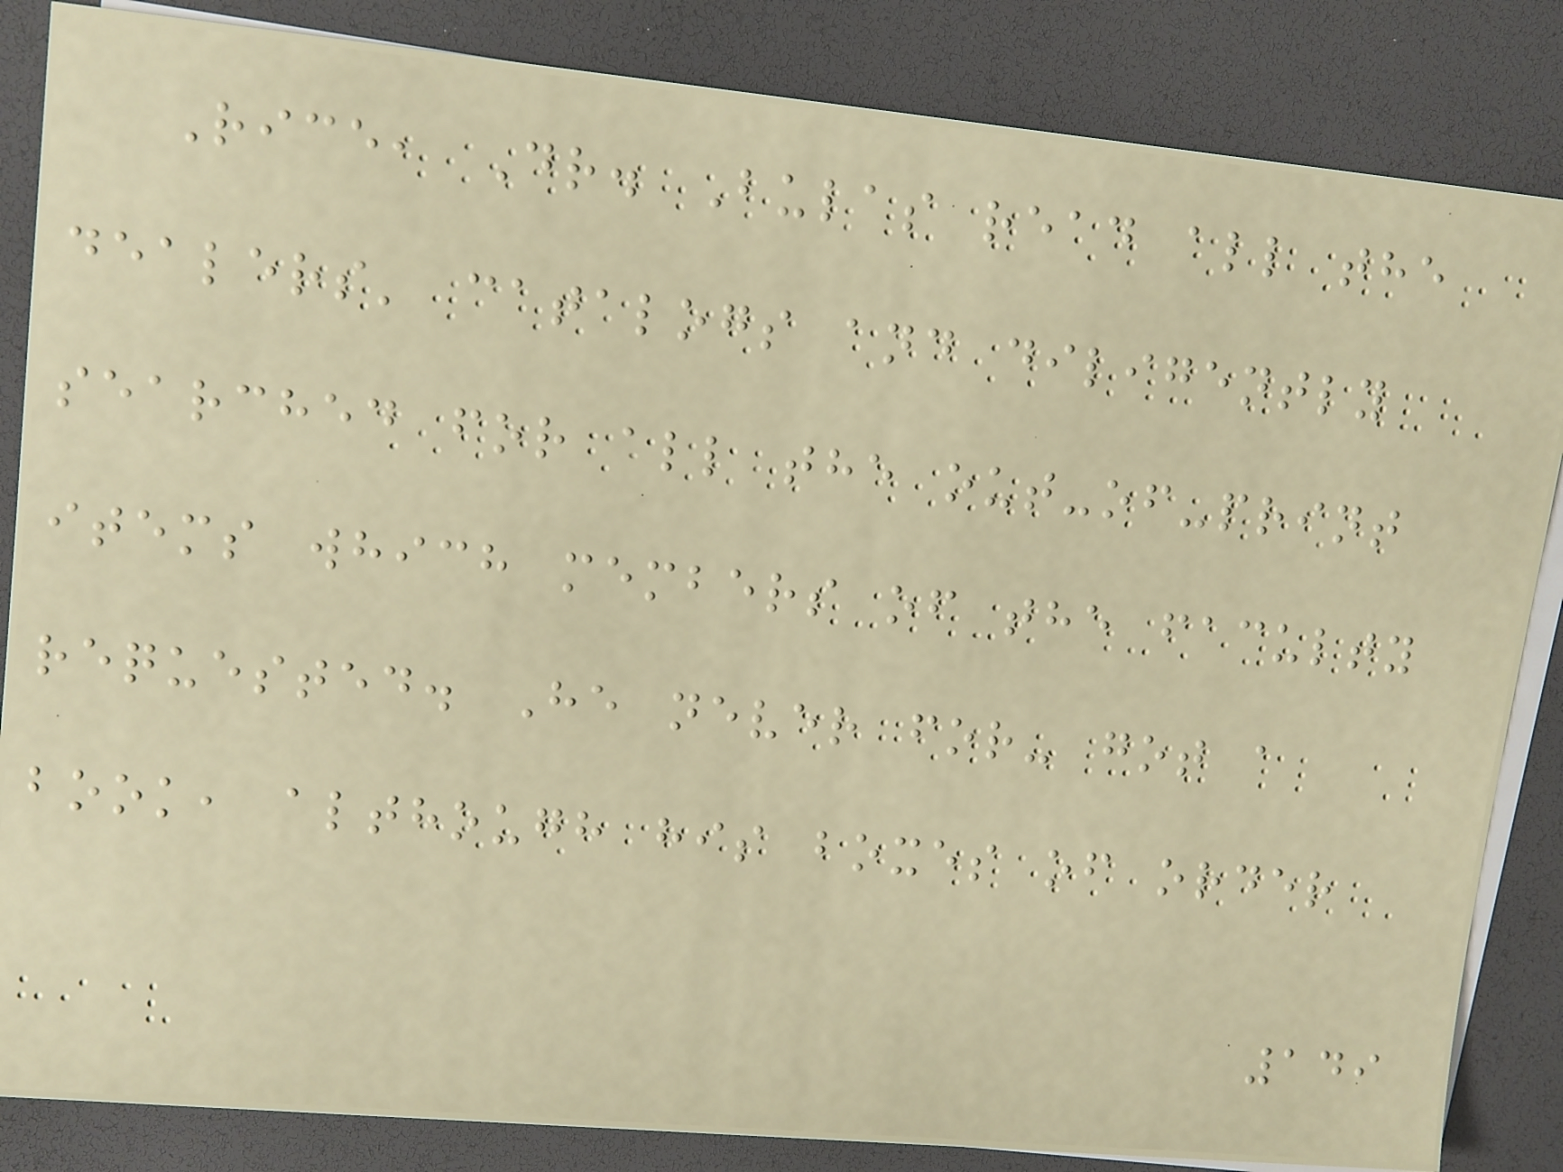Rice, Dr. Bulas read all the
dealers' catalogs and diligently
searched for all the out-of-print
items which members of the faculty
requested. He never for- got a
book, although his boxes of order
149
